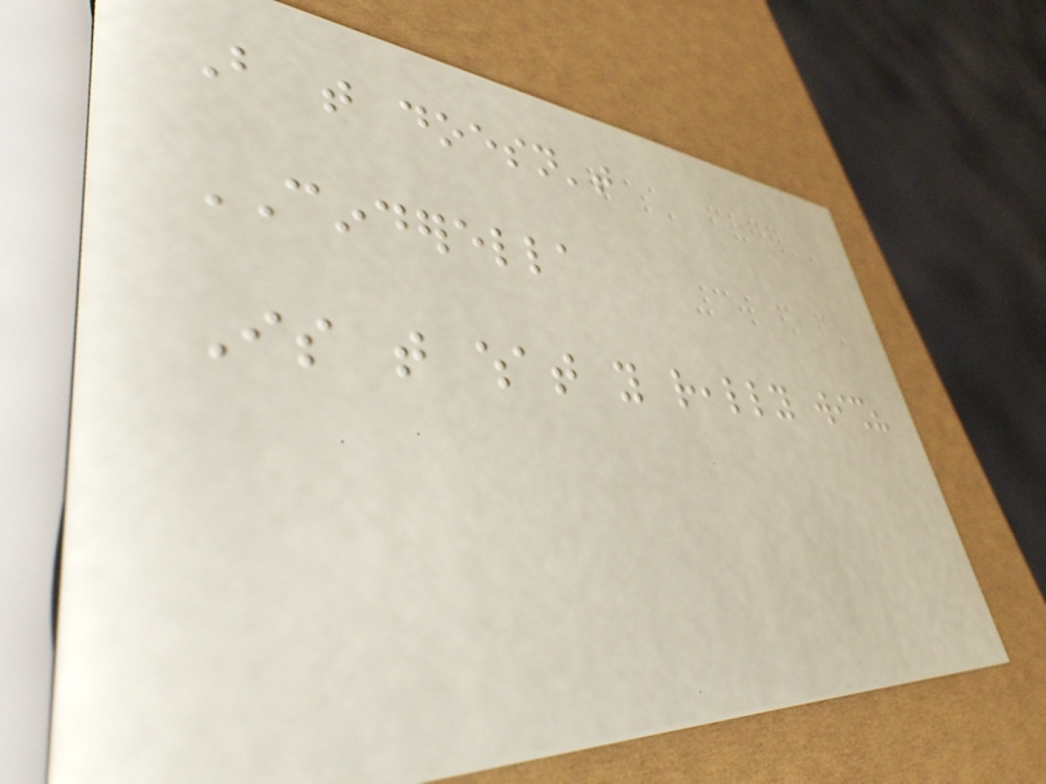But that doesn't
CINDERELLA
Is that what you really wish?
